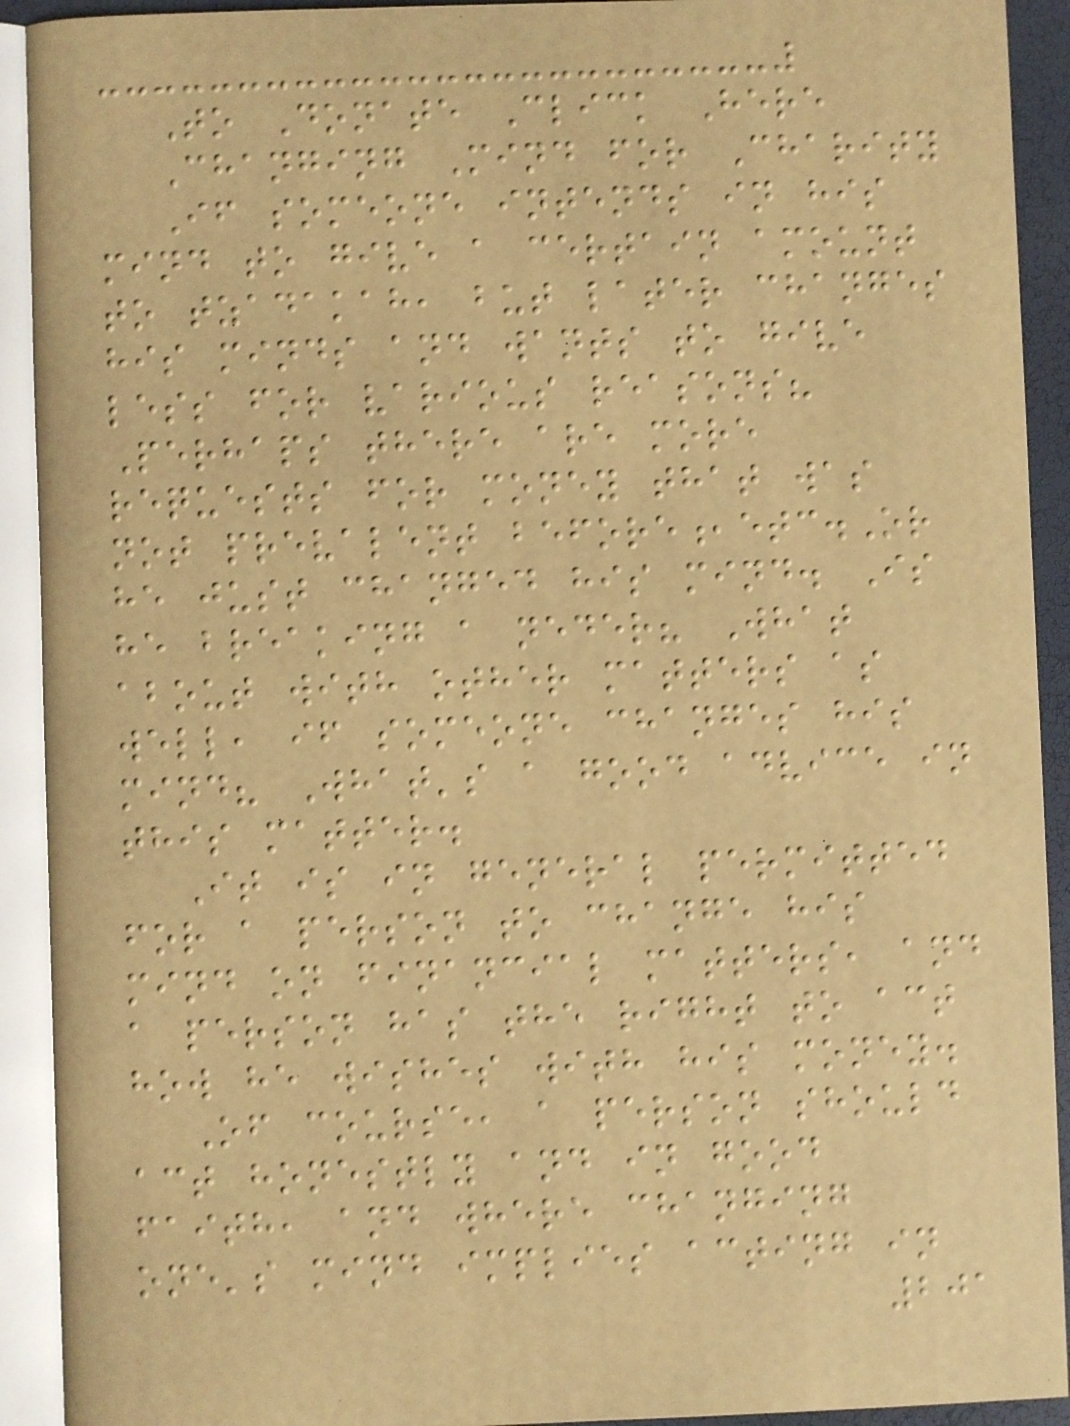To Donate Click Here
Changing Mind for Charity
If someone intends in his
mind to give a certain amount
to tzadakah, but later changes
his minds and wants to give
less for various reasons?
Perhaps there are more
requests for money that was
not prevalent before,etc.Or
he just changed his mind. Is
he breaking a neder? What
about with other matters as
well, if someone changes his
mind? What's a good advice in
this matter.
It is in general permitted
for a person to change his
mind on financial matters, and
a person has the right to act
how he wishes with his money.
Of course, a person should
act honestly and in good
faith, and where changing
one's mind implies acting in
201
